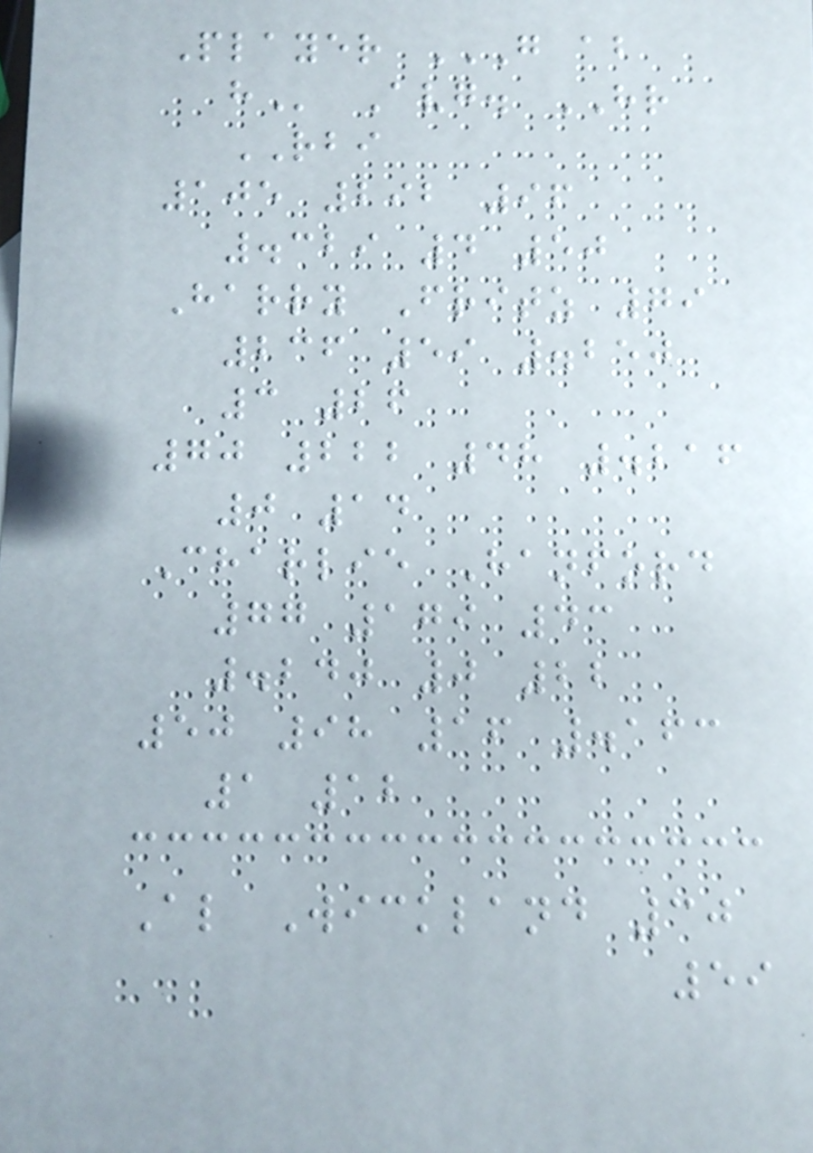Player G AB
H Avg. HR
RBI
105 292 96
.329 4 50
Harry Fritz 79
236 59 .250
3 26
70 222 48 .216
0 14
Charlie Hanford
77 179 43
.240 0 22
50 98 16 .163
1 12
Al Wickland 30
59
